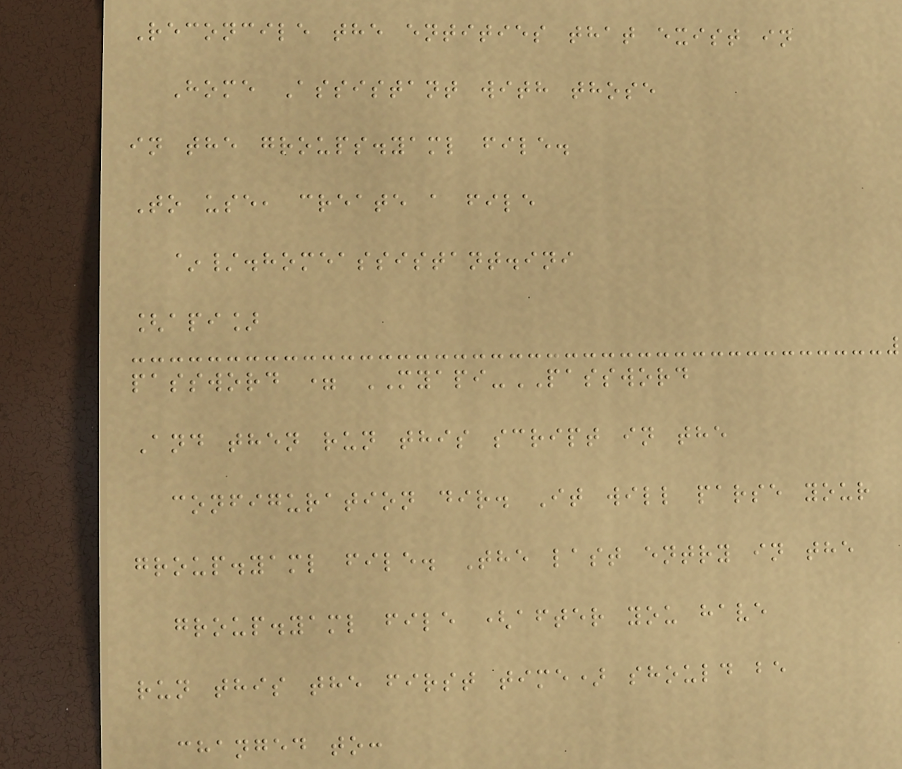Reconcile the entities that exist in
Home Assistant with those
in the groups.yaml file.
To use, create a file
~/.homeassistant.ini
[api]
password = MYAPI-PASSWORD
And then run this script in the
configuration dir. It will parse your
group.yaml file. The last entry in the
group.yaml file (after you have
run this the first time) should be
changed to:
